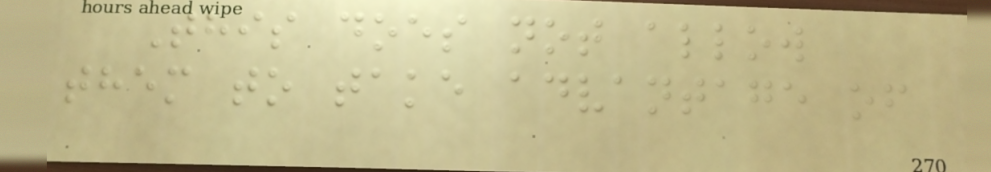This does not allow
them to take advantage of
